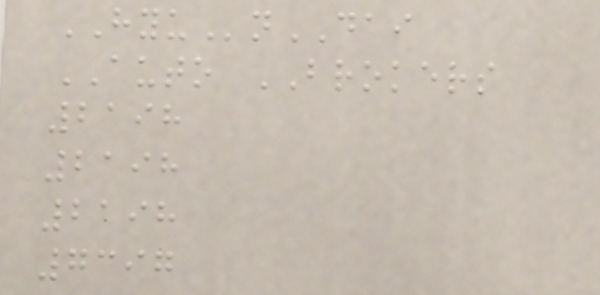HYUnDAI
AUTO BROKERS
2198
2198
2198
7397
